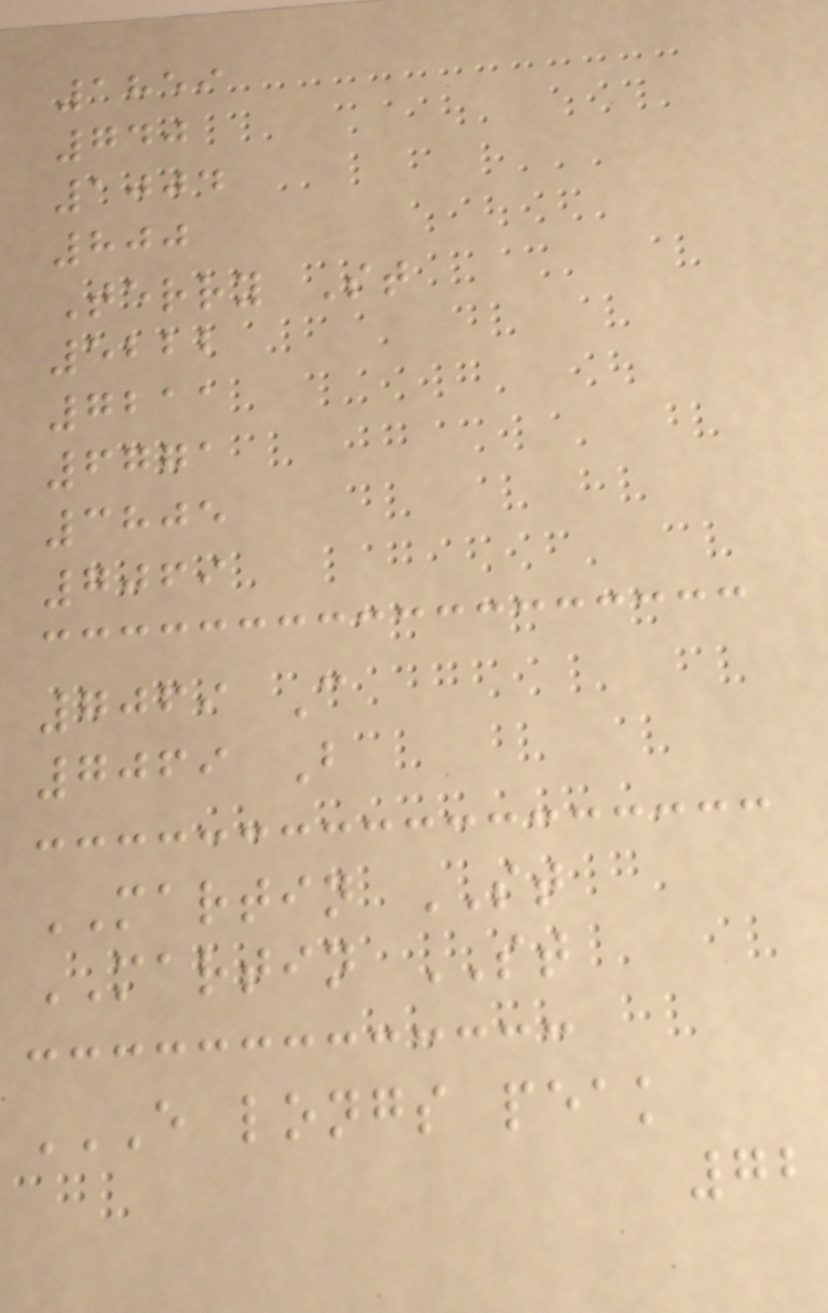1859
740
1004
800
Terry St
5222
7211
6771
3805
7069
7069 C
7069 B
MARTIN ST
MARTIN ST
E LONGS PEAK
72
